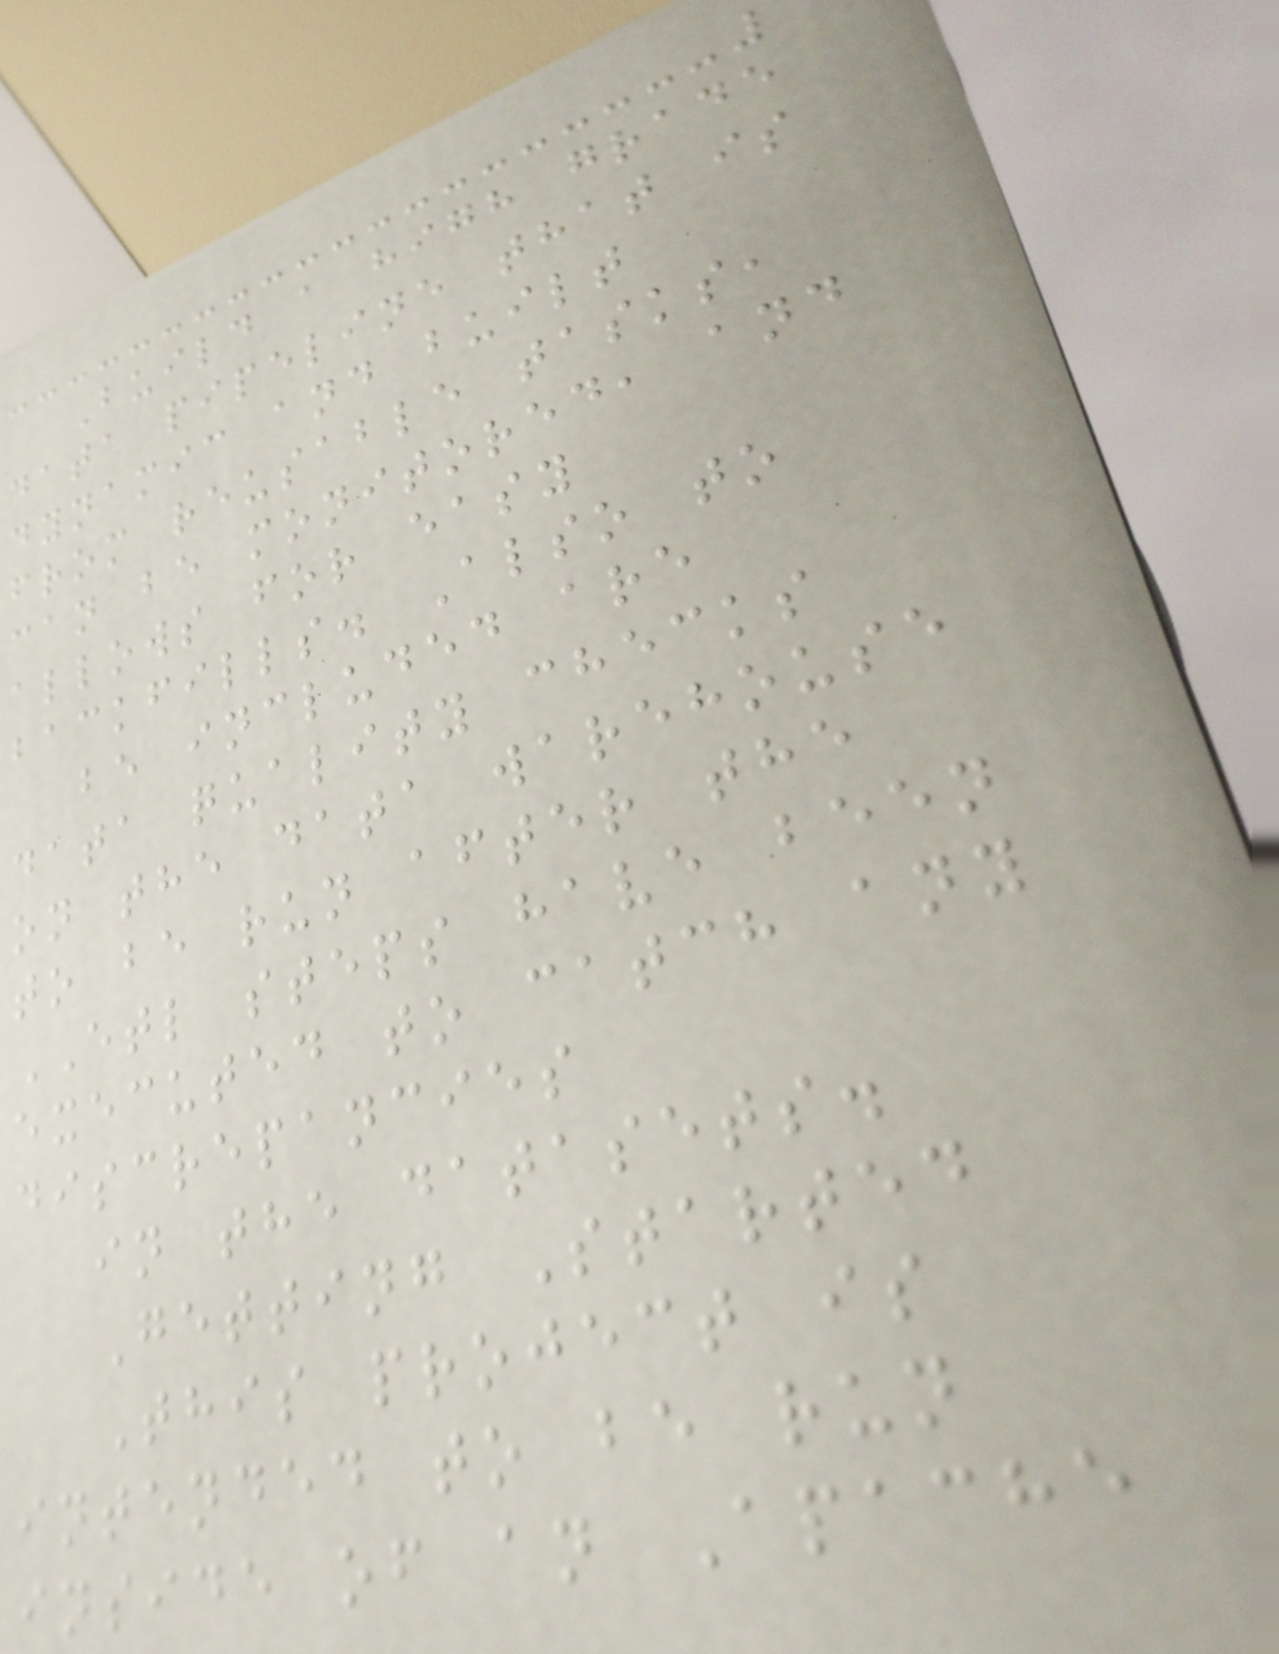Build a high grade
data pipeline that is
dynamic and built
from reusable tasks,
can be monitored, and
allows for easy
backfills. Also to
be included are
data quality checks
on the data warehouse
to be run after the
ETL steps have been
executed to catch any
discrepancies
in the datasets.
Getting Started
This project is
intended to be run
inside of an Apache
